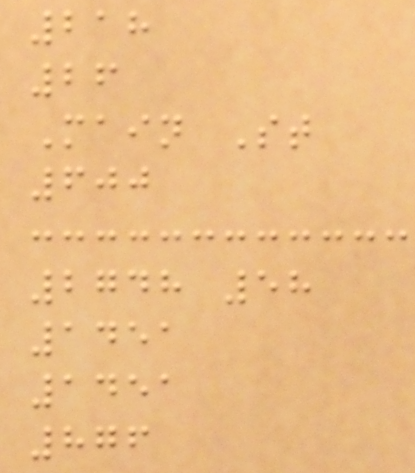218
26
Main St
600
2748 58
1451
1451
876
